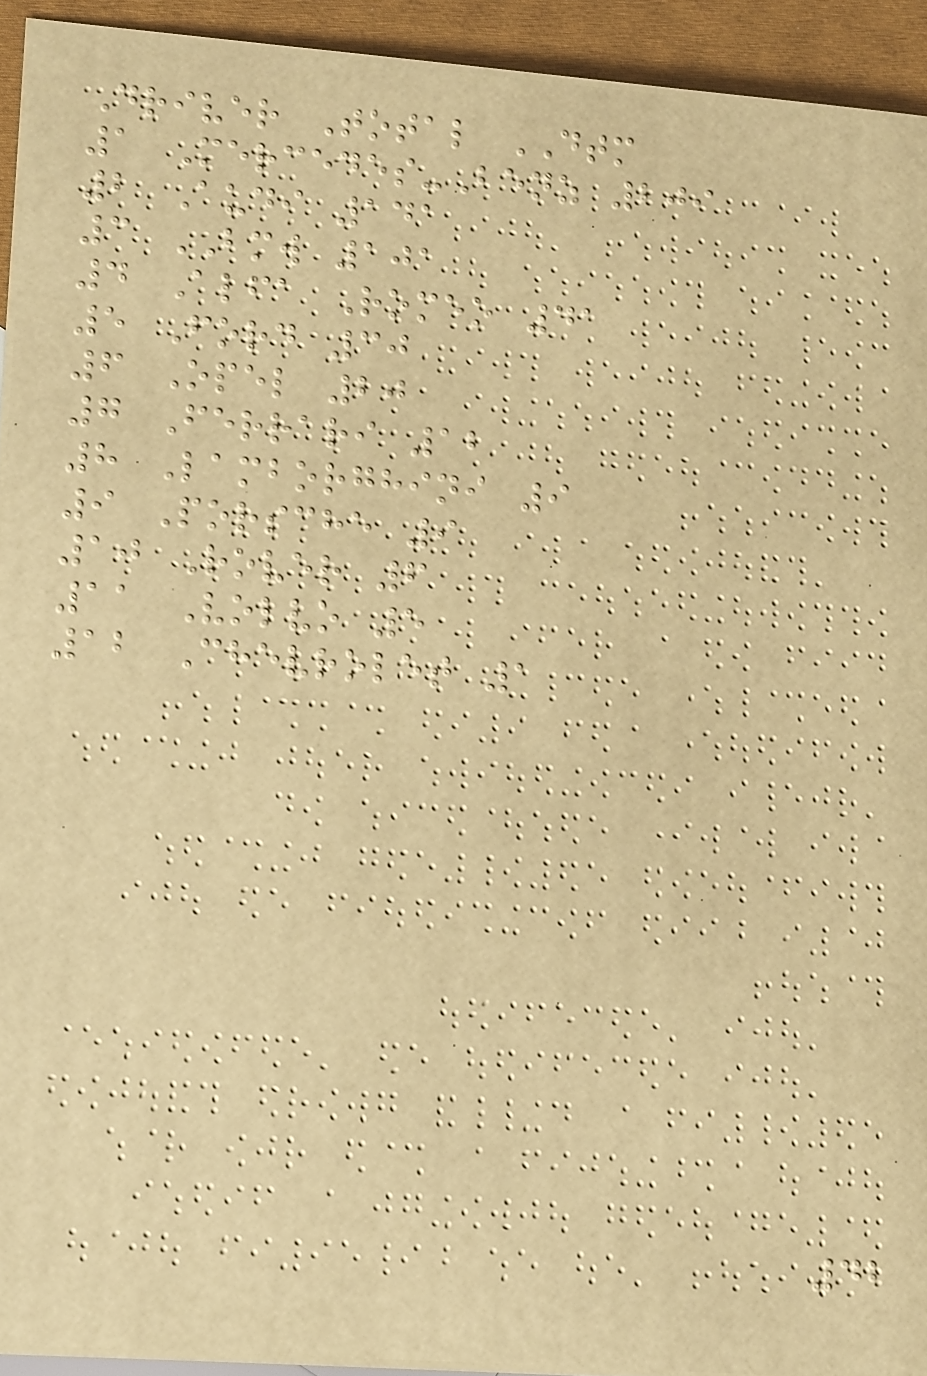Driver Total DTM
1 Mercedes-Benz 209
2 Audi 141
3 BMW 101
4 Alfa Romeo 41
5 Ford 30
6 Opel 20
7 Ferrari 12
8 Lamborghini 9
9 Porsche 9
10 Rover 6
11 Volvo 5
12 Chevrolet 1
42
